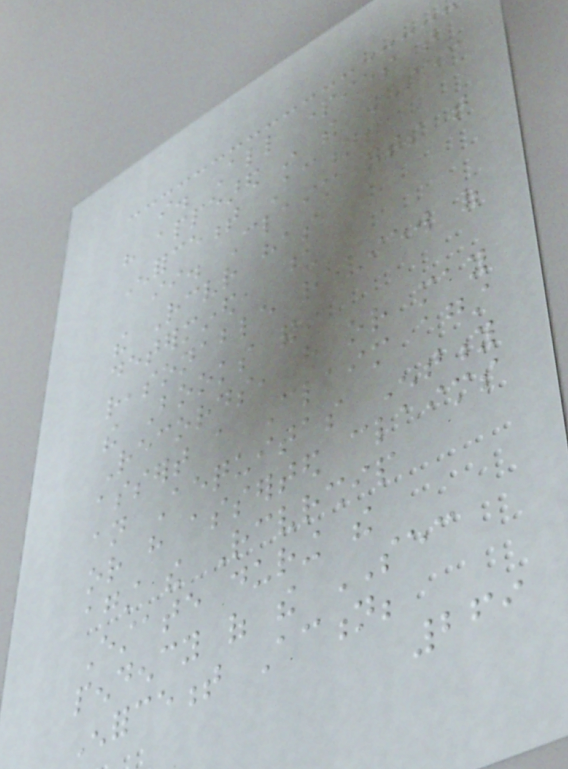i. All parties that
have appeared in the SEC
Enforcement Action;
ii. Claimants that
the Receiver has
determined, upon
reasonable review of
the Books and
Records, have or may
assert a Claim against
an Aequitas Entity
or have asserted claims
against the Receivership
Estate during the
pendency of the SEC
Enforcement Action;
269
